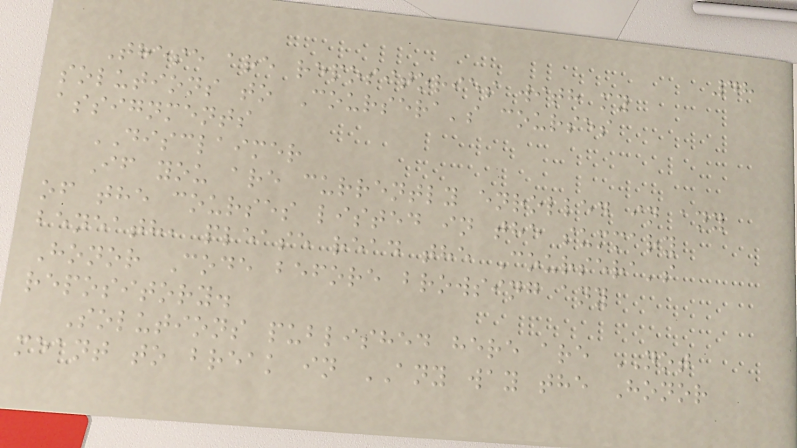48
These are repositories with my
solutions to Coursera's courses
assignments
DISCLAIMER
If you are currently enrolled in any
of the courses listed in the summary
beneath, please read the Coursera's
Honor Code before browsing any
repository.
Solutions published here are NOT
meant to break in ANY way the Honor
